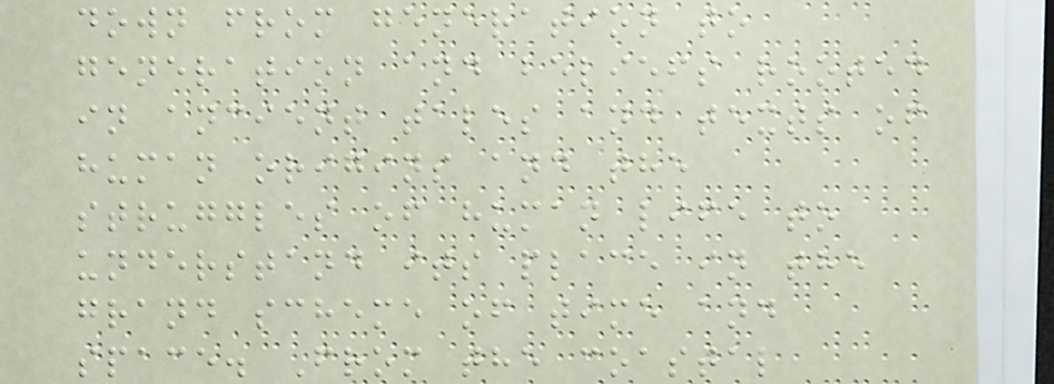down from generation to
generation and beliefs rooted
in ancient tales and texts of
human origins and the
struggles of human life to
understand its place in the
grand scheme of time and
space. From the coastal
